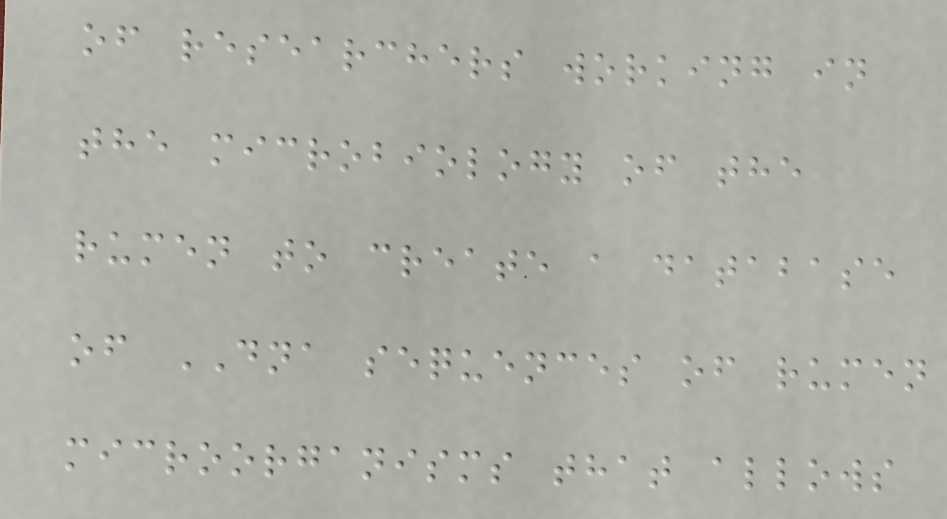of researchers working in
the microbiology of the
rumen to create a database
of DNA sequences of rumen
microorganisms that allows
